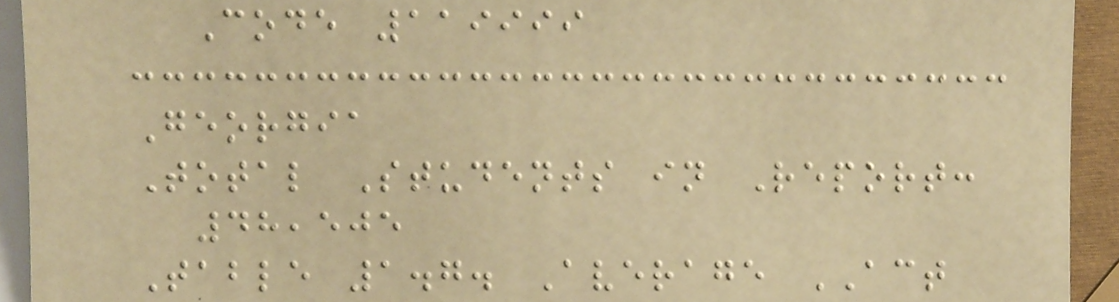Code 119999
Georgia
Total Students in Report:
48,505
Table 1.7. Average ACT
